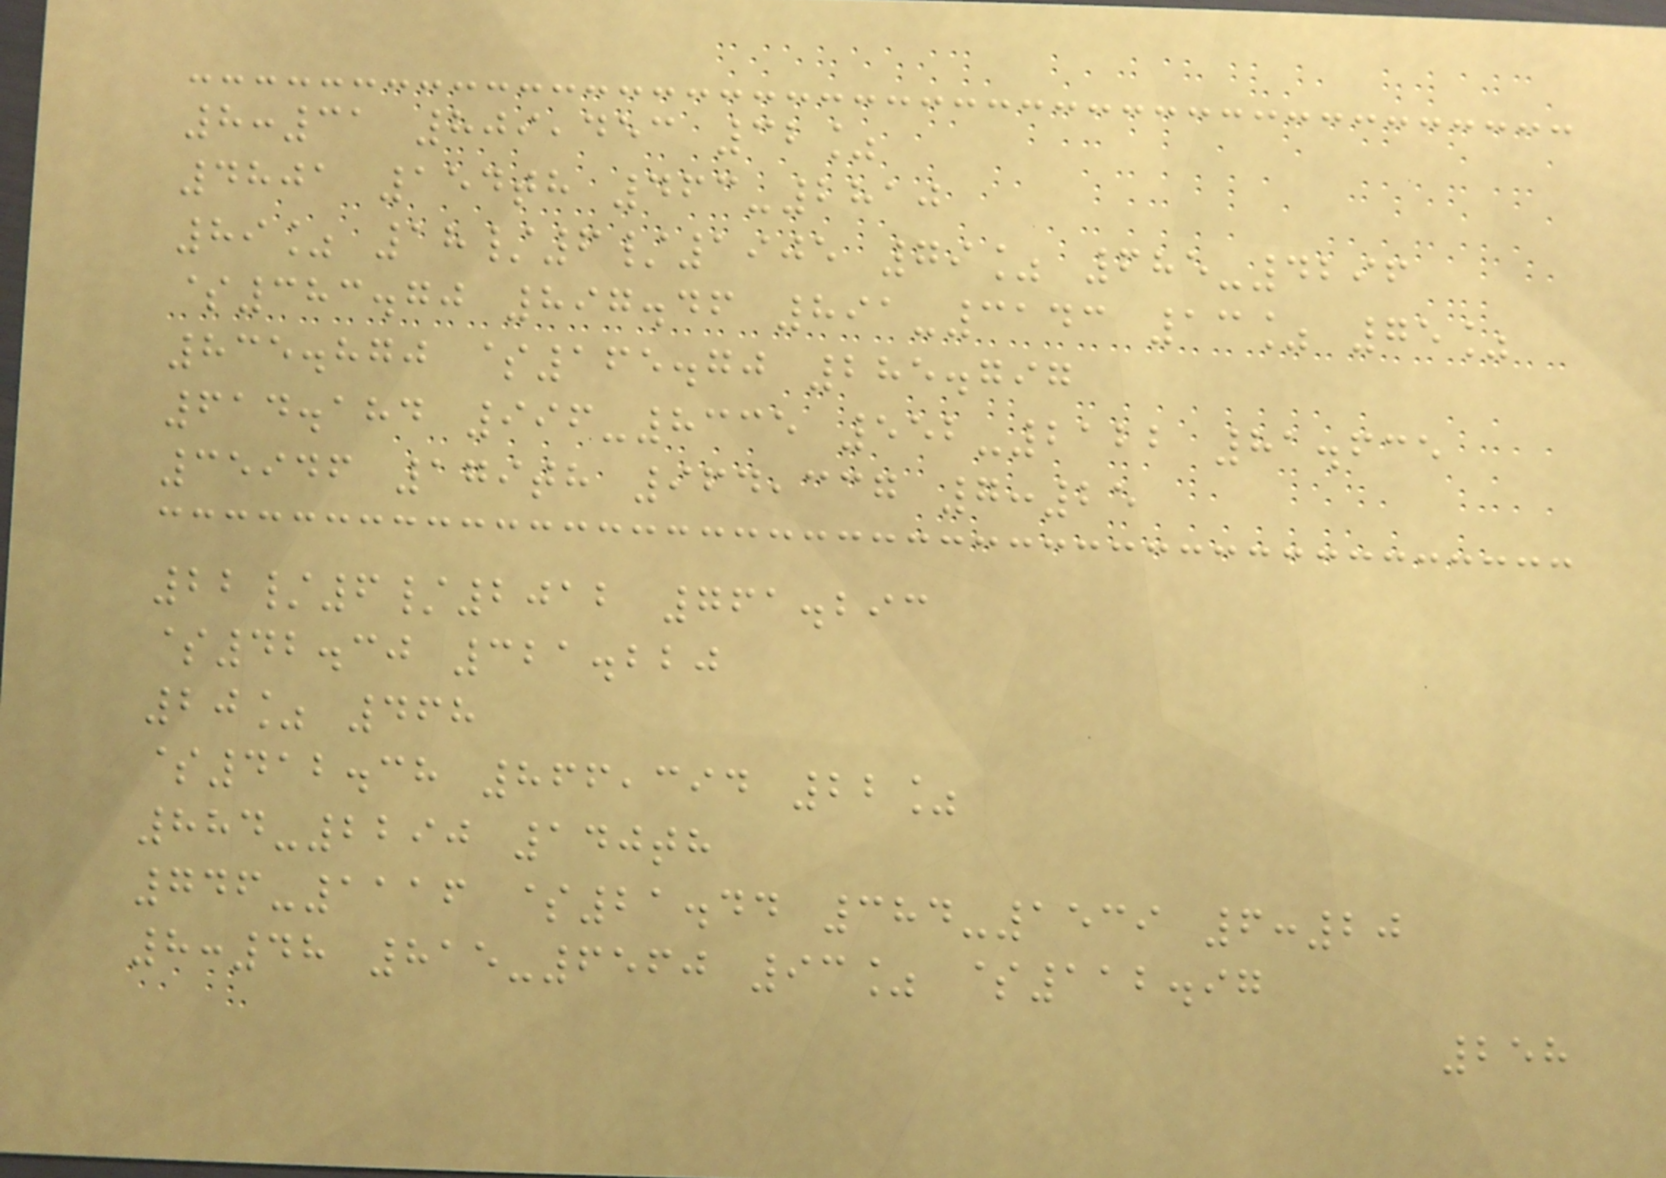8:31 809,453 32%
4801 154th 463-2810
89% 18/6/1905 79% 685-4296
$383.70 897.46 891-3143 13% 75%
835.870 $165.70 285.797
614.184 996-8335 552-2122 81.635
35946 179th 964,337 7:25
22/6/2012 761.293
$42.30 321.220
20% 468
$412.38 866,394 22%
884-2290 140th
746-1116 $21.44 384-1539 6:20
8:48 815-6560 93% $112.97
258
